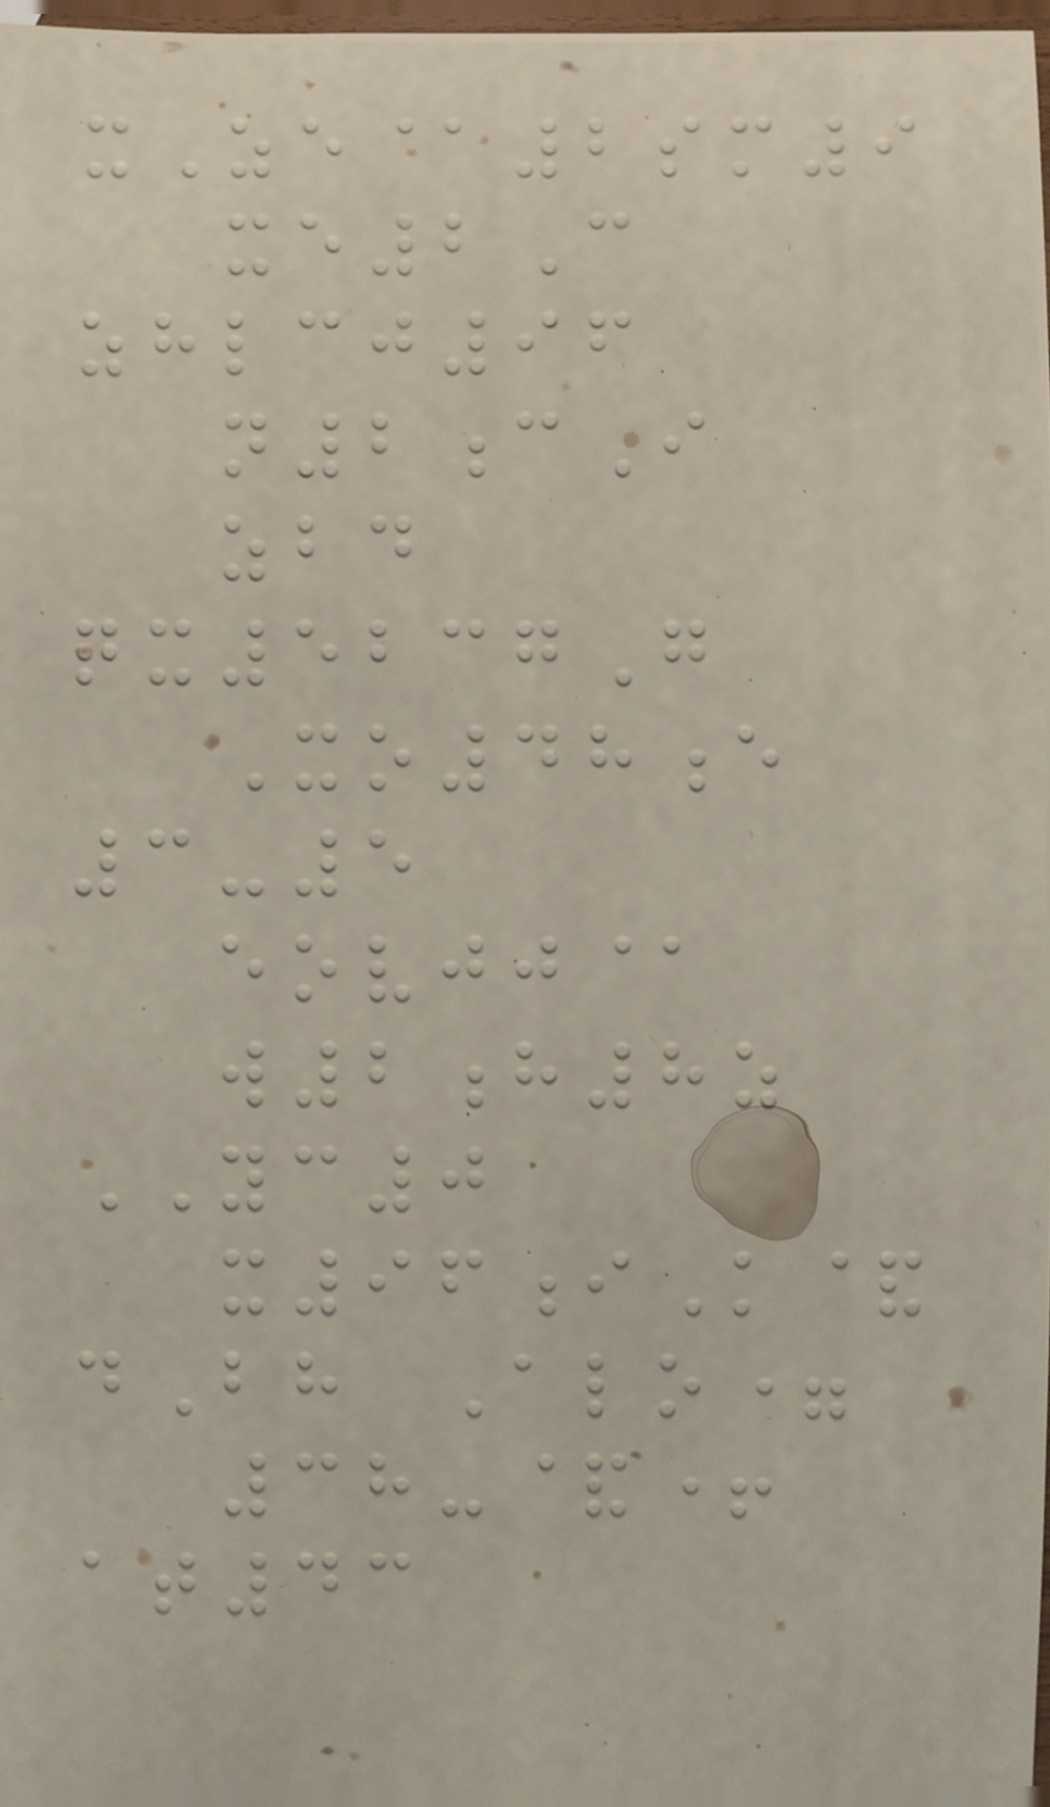xZe@2sm9
xe2C
zhlcj96
n2cI
zbd
qx5237G
Xo48e
3-5
eovjj@
w2h8z
YC0
x96iK&
dBh Alo=
38-&+
at43
